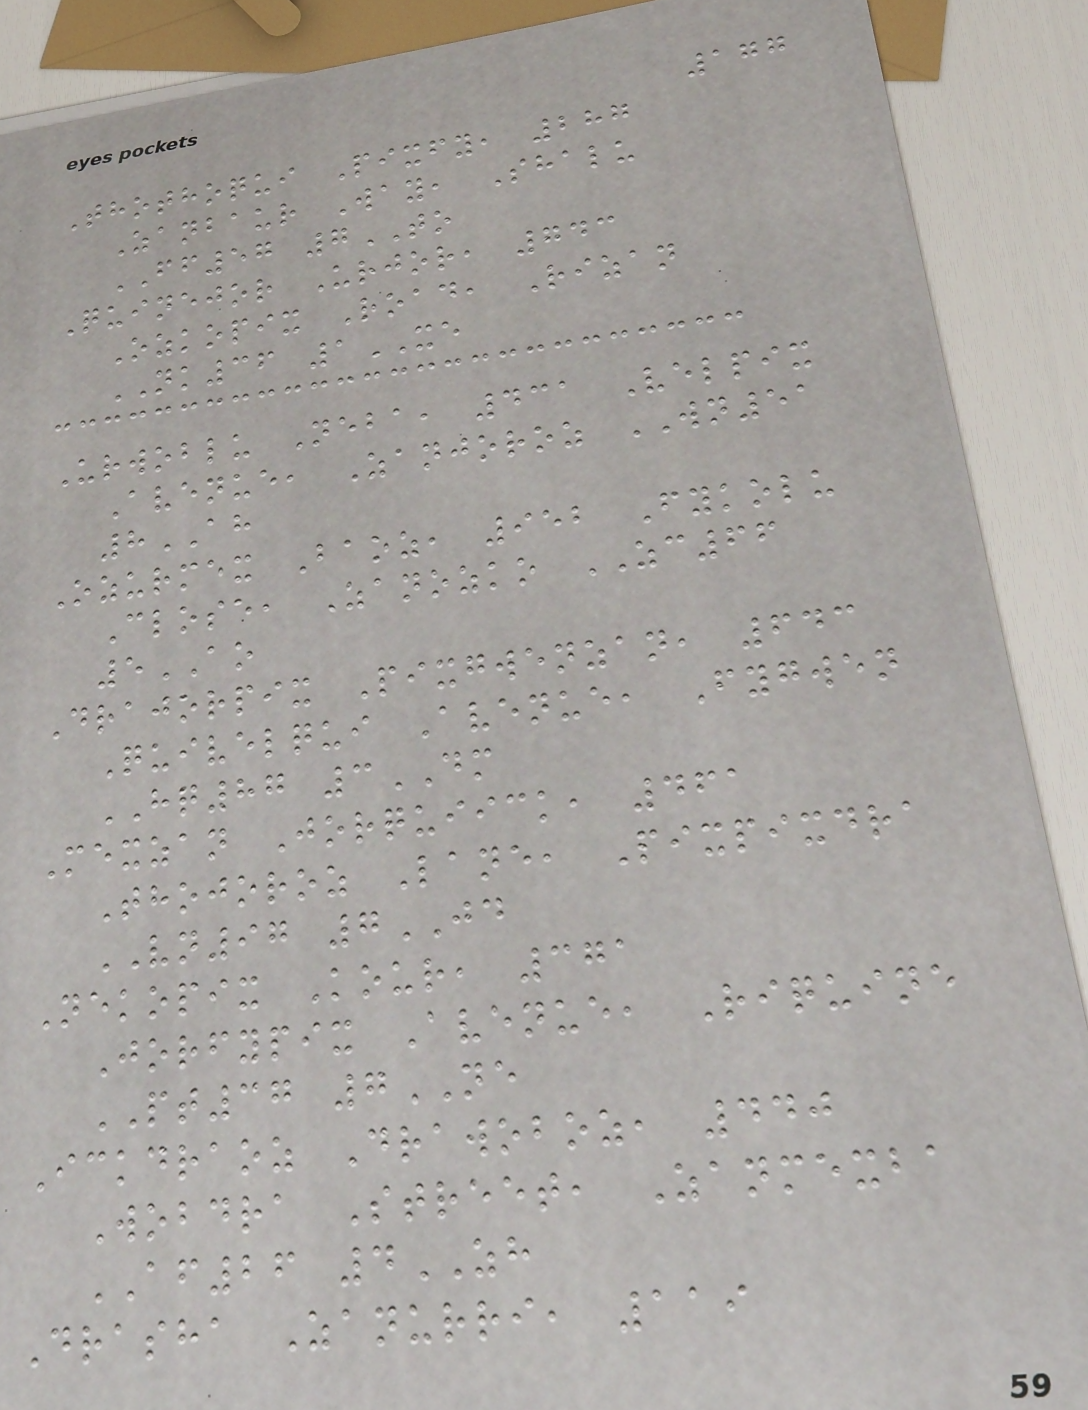177
Thothoqui Pixfy, 287
Zanbaur Way, Shalu
FF57 7TO
Quinejor Urjor, 743
Ozkopix Road, Rizan
NK36 1XE
Urwoblu Neba, 431 Velpix
Avenue, Zanjoroz WN51
8AH
Ozurmex Baoz, 952 Fykolu
Close, Zanozko ZC66
5AO
Drajorpix Pixgwenzan, 643
Quivelqui Avenue, Fygwen
HQ87 3DM
Mexzan Jorquiick, 461
Thojoroz Lane, Pixpixdra
VN97 7JD
Nekopix Kour, 371
Jorfypix Avenue, Riquine
PT37 7NE
Ickdraoz Drawoboz, 440
Wobdra Street, Zanmexba
AF26 4ZH
Drasha Zanurri, 119
